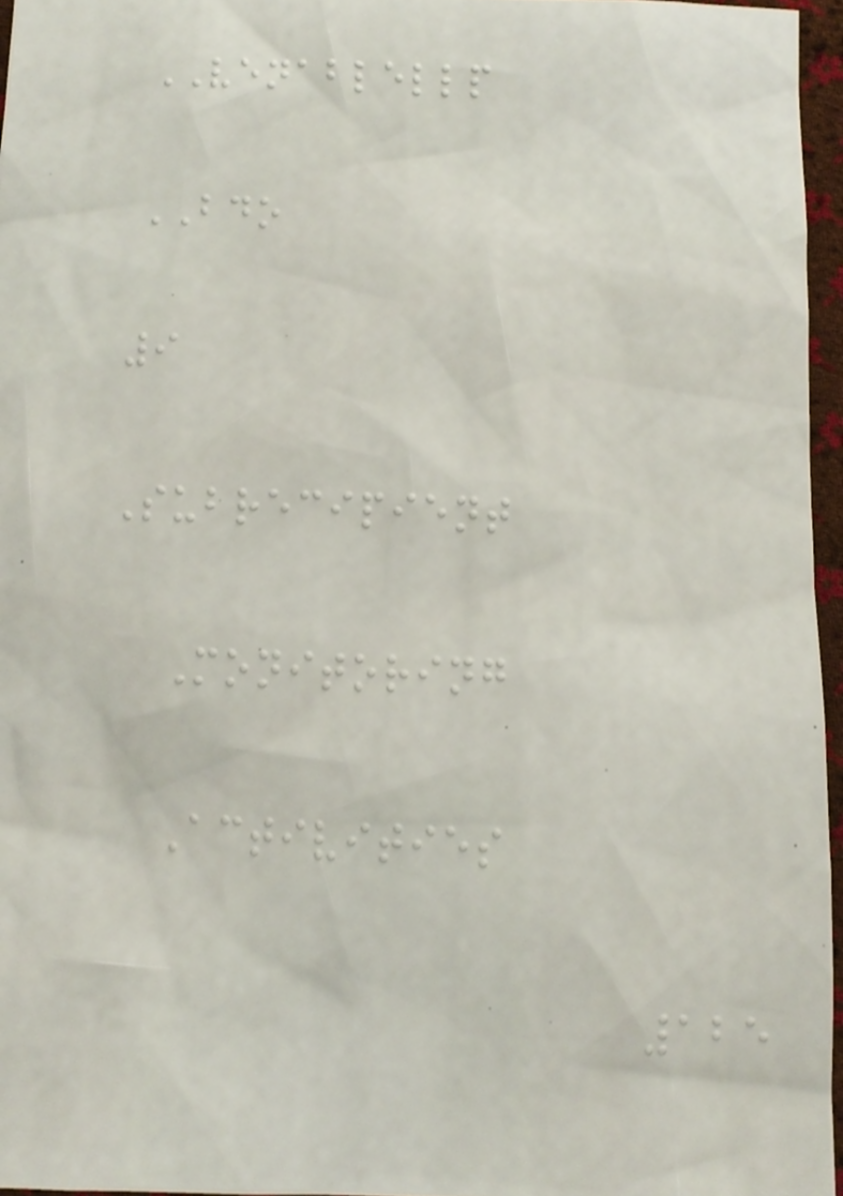VENABLELLP
BDO
9
Subrecipient
Monitoring
Activities
125
